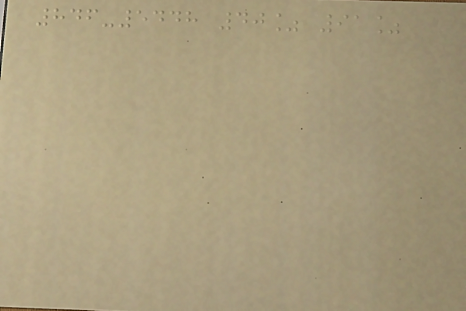846-5448 40% 91%
